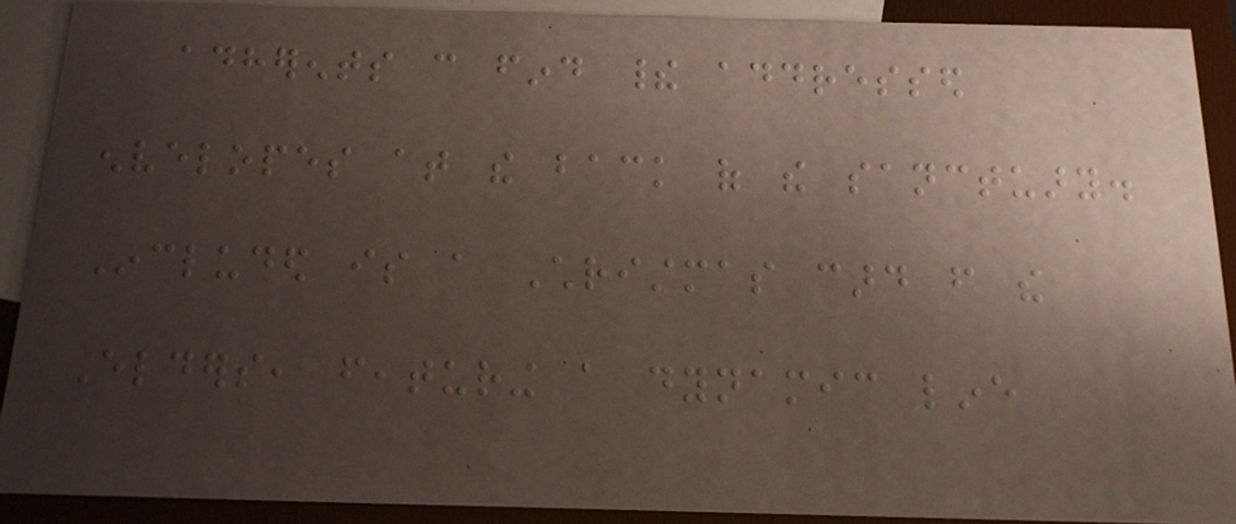adherents can find their addressed
envelopes at the back of the sanctuary.
Included is a Christmas card from the
Elders, featuring a dynamic line
